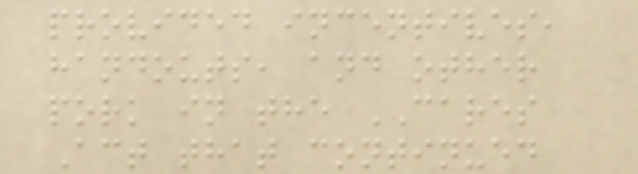provided incentives,
handouts, and other
pork in the CARES
Act that continued
